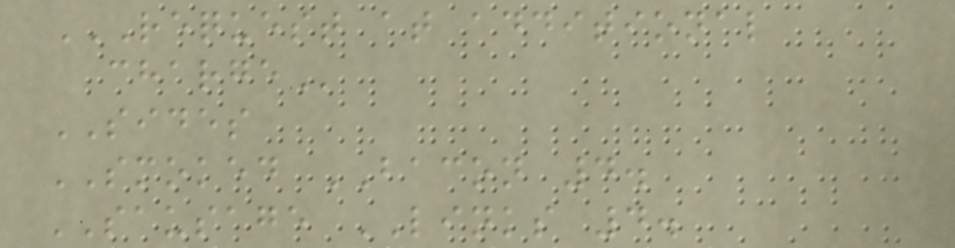REQUEST AT ADDITIONAL
CHARGE
SIDES
SMOKED BACON 4.
SAUSAGE LINKS 4.
